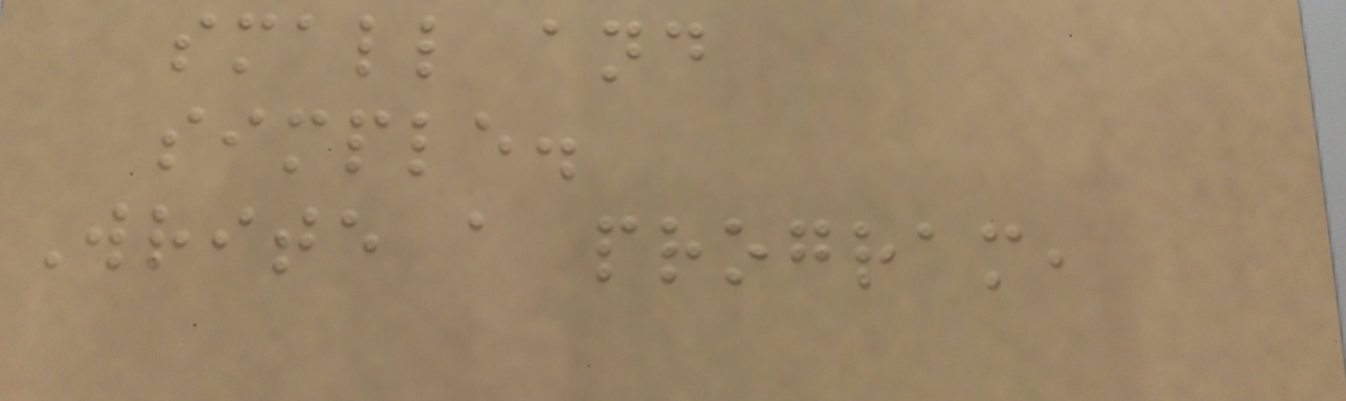small and
simple.
Write a program,
